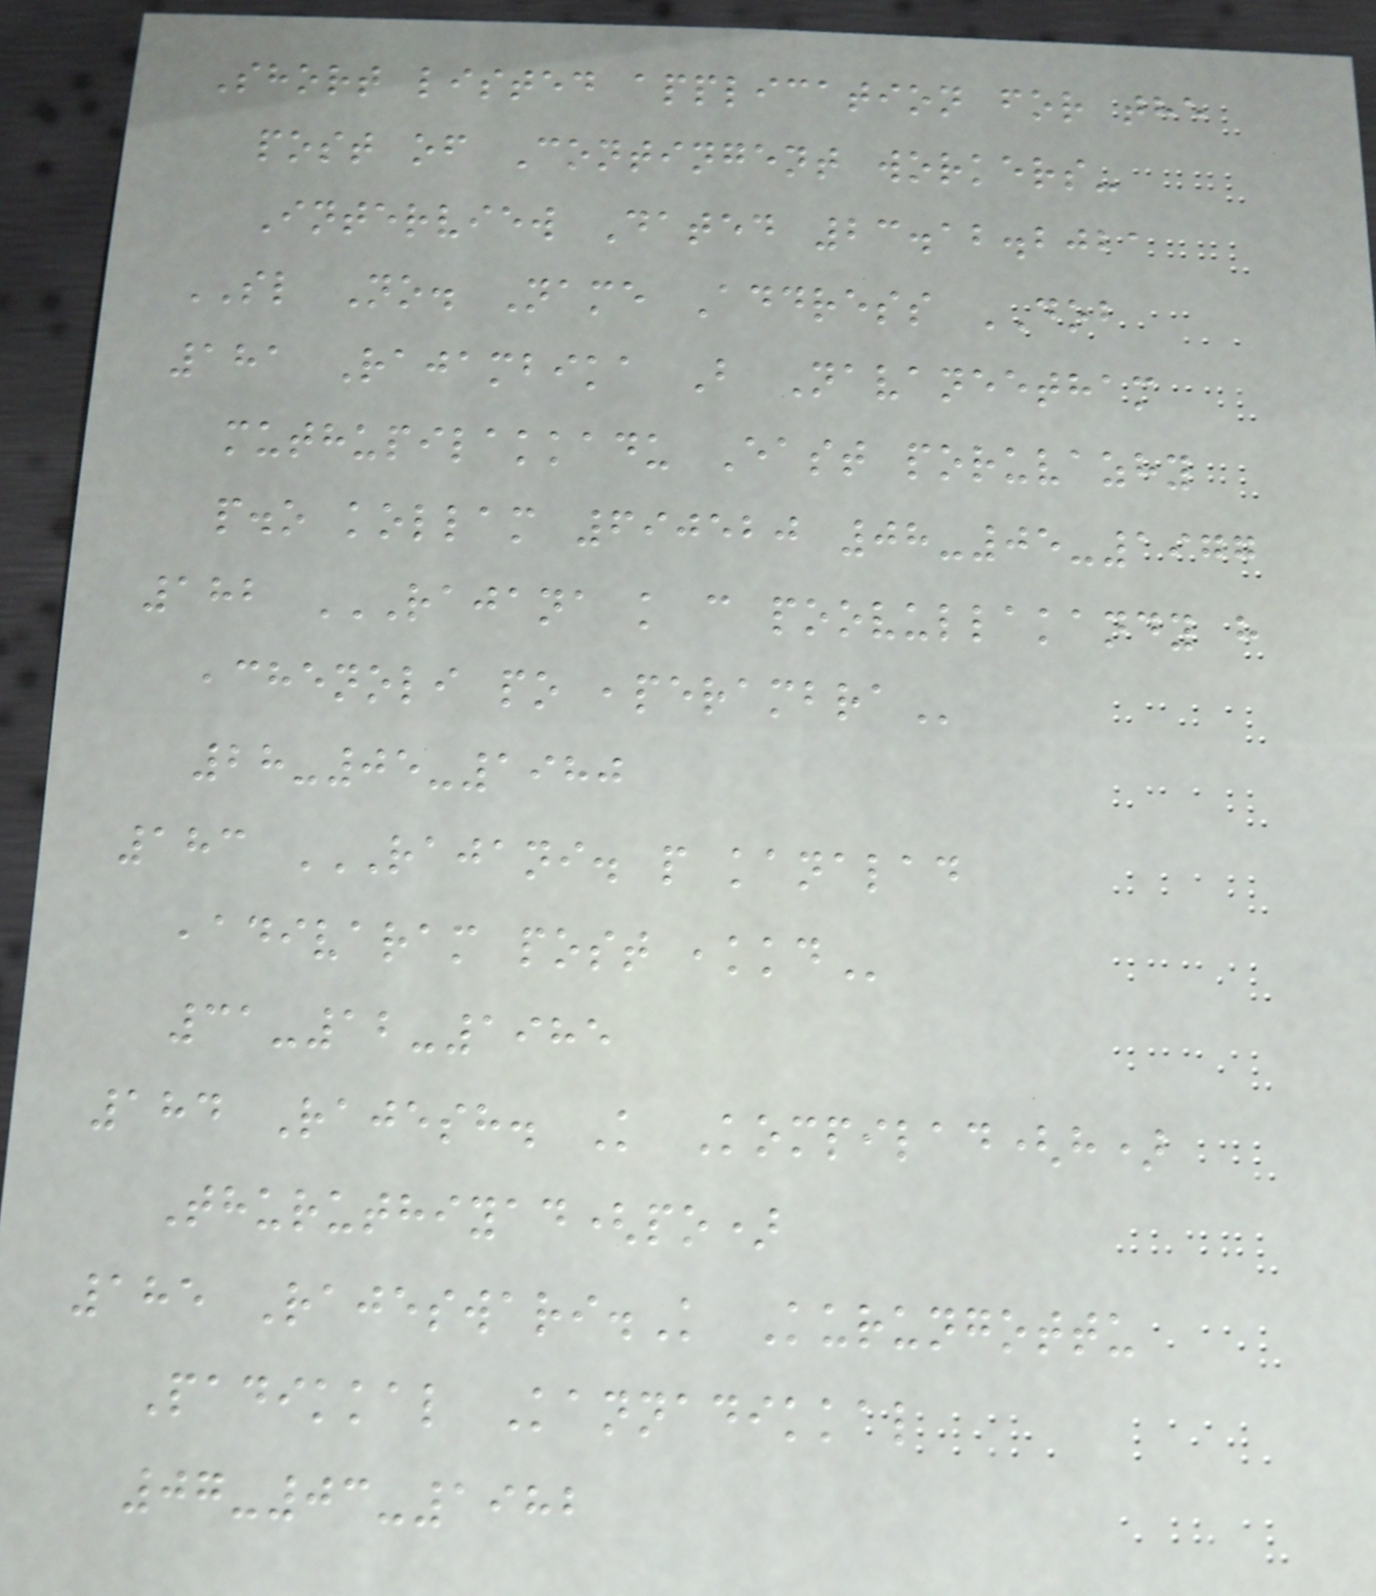Short listed application for the
post of Contingent workers-
Interview Dated 23.12.2021
SL No. Name Address DOB
181 Rajambika B Navaneetham
muthupilakkadu East poruvazhy
p.o kollam 690520 08-05-1977
182 RAJANA K C POOVULLAKANDY H
,CHENOLI PO ,PERAMBRA
28-05-1980
183 RAJANI. P KANALAD
,ADIVARAM POST ,KKD
31-12-1985
184 Rajesh. K Kompilad(h)
Thuruthiyad(po)
185 Rajeswari.K Kurungottu
Padikkal Kannadikkal
07-03-1982
